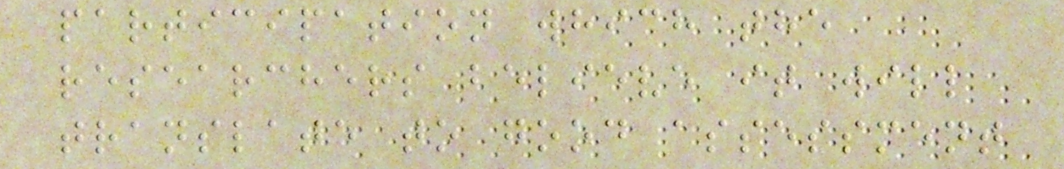participation which the
researchers believe it will
translate to good assessment
